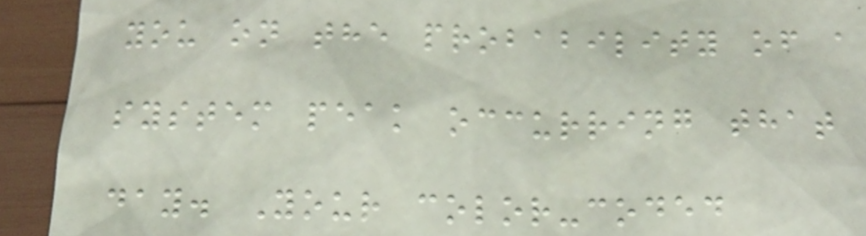you on the probability of a
system peak occurring that
day. Your color-coded
